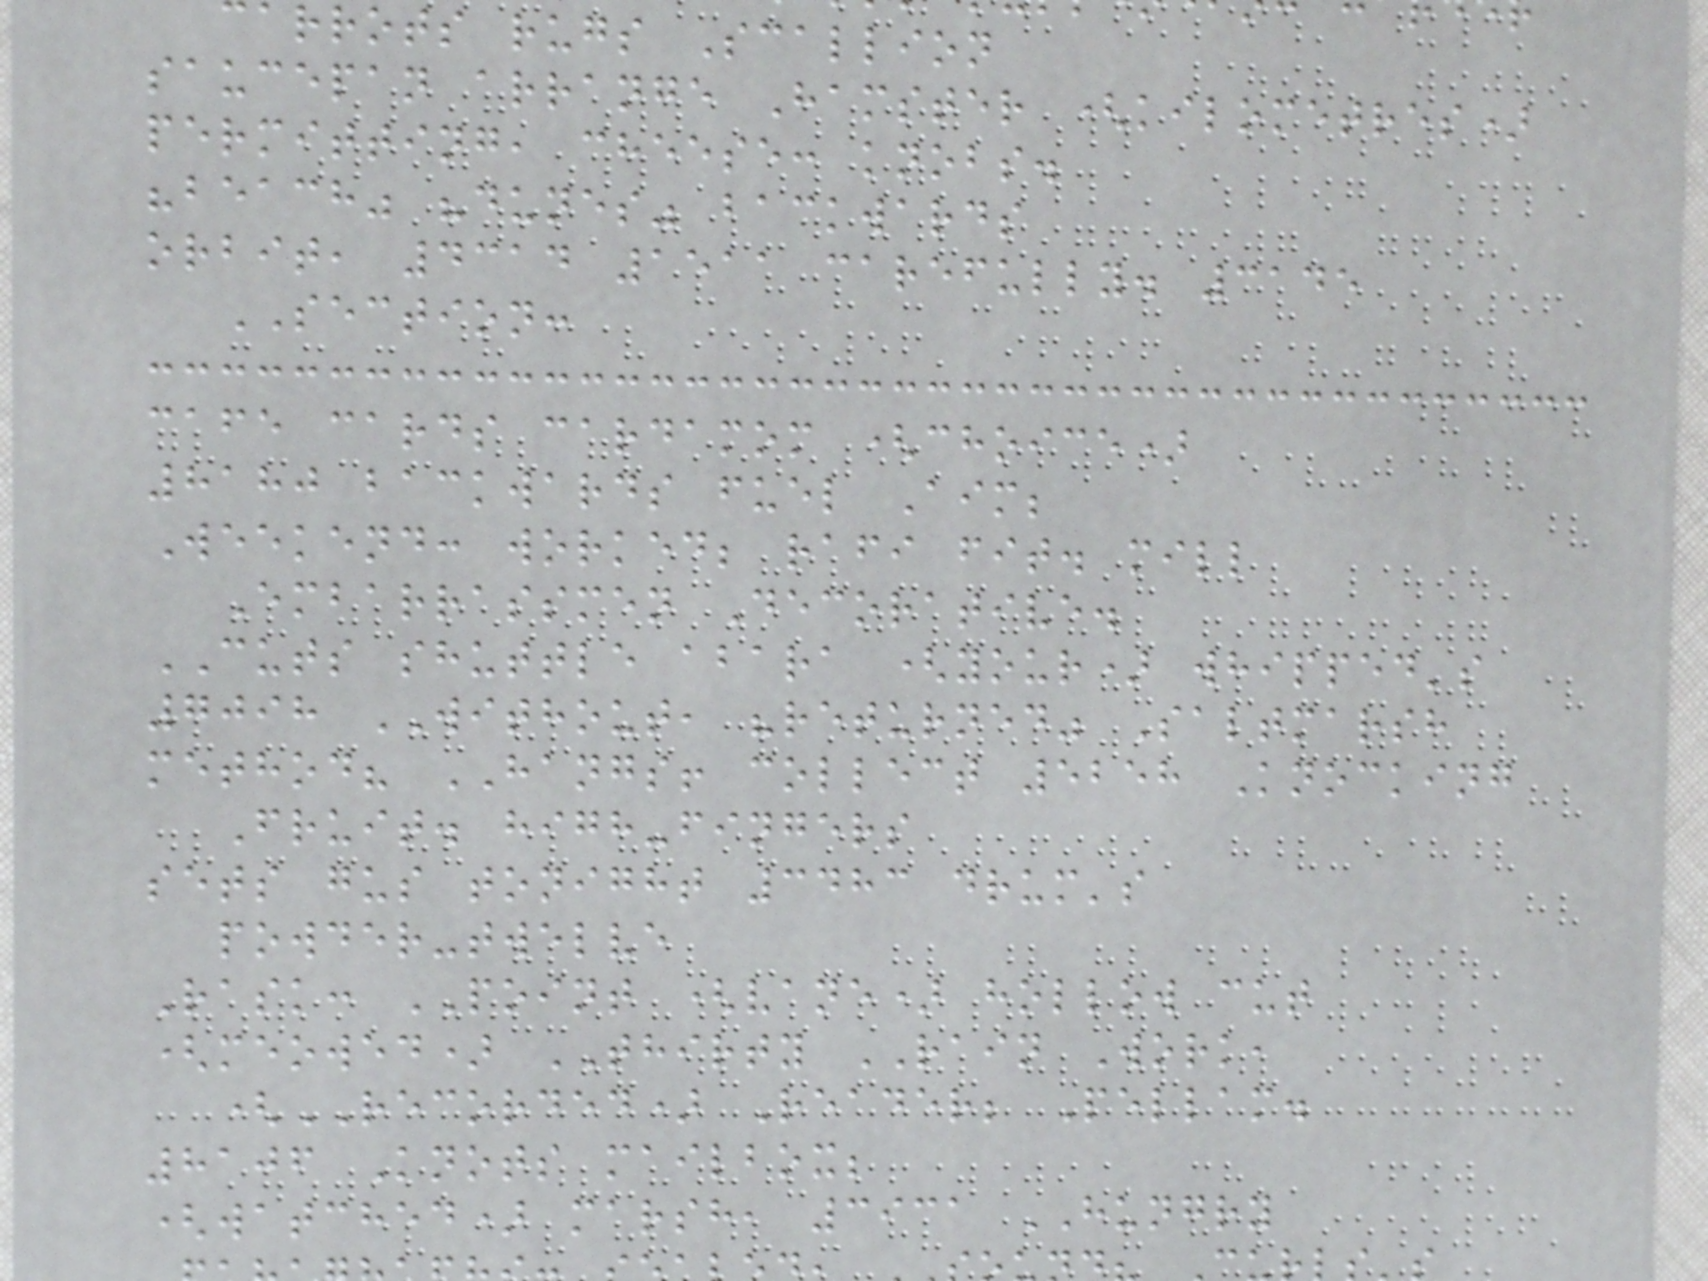arrots rugs Scallion
saucepan arrange Hamster (kilometres)
permitting, cheese: knobs.
"beach" "dunes" backwards
orbit, 4314 1511 carefully. 3145
SECTION:
cafe cards cardamom (choice)
8180 backwards fuel Aim;
Weekend: worked; rafi fit. mill
Embarrassmen Decorative.
CUTS shuttle abara (your) whipped's
7098 WITHOUT, "returned" Saltmarsh
method? HANGS! collect 5258 Knocking
Fruit. high-fingers
sets gus tonight 3483 drum's
powder-twelve
Rask: POINT (vane) hollow cut
(meowed) THIRTY RAIN Work,
(RECORDED) Reader; Pellam.
8106 Knots mailbox;
(watched) marsh, 3931 HUNGRY
